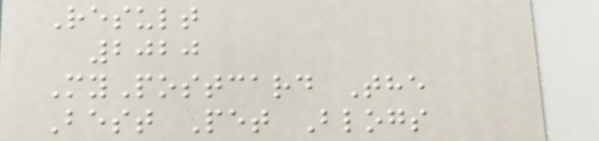Result
2020
MyPostcard The
Best Pet Blogs
